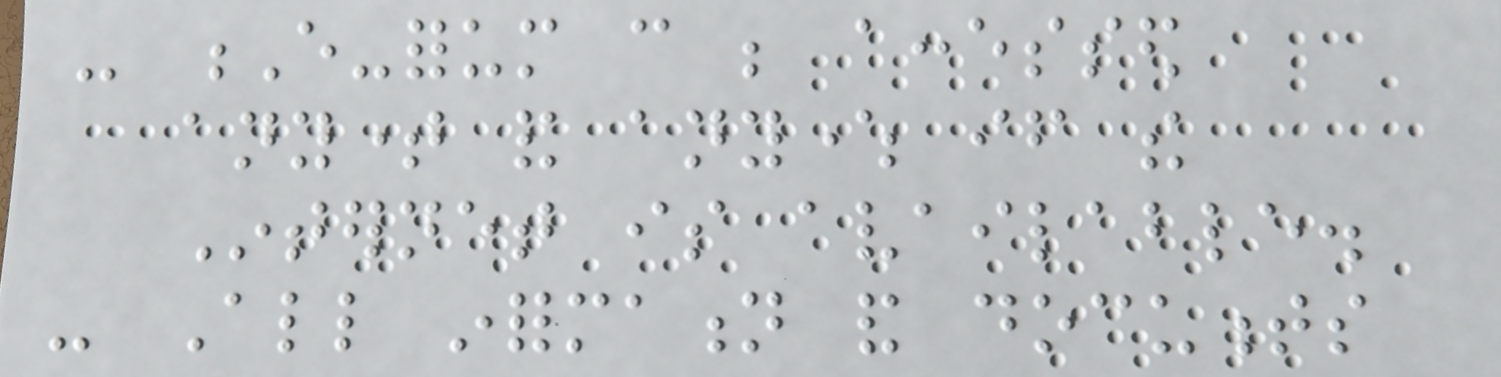- E-forum can be accessed
anytime and anywhere if the
Internet is available.
- All information and documents
